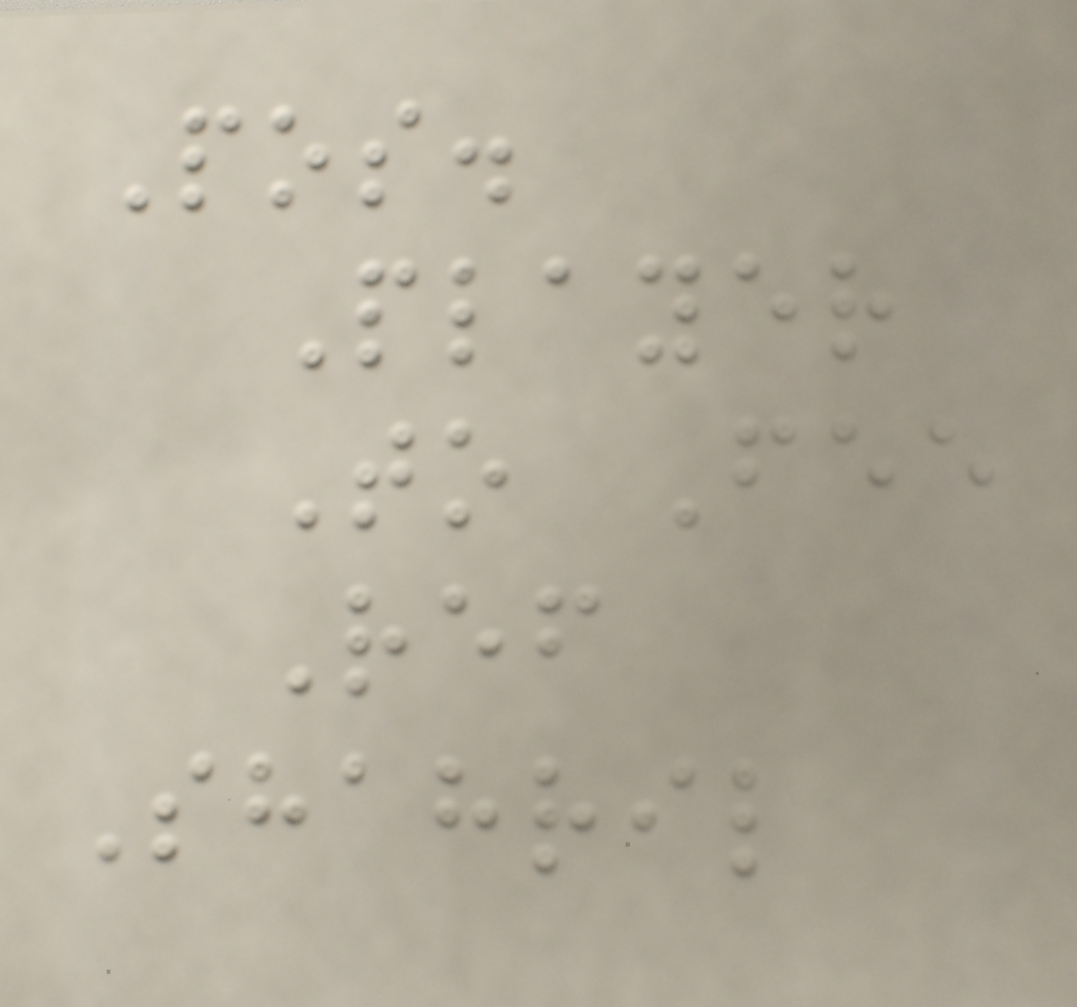Pos.
Player
To Fee
Ref
Shahril
